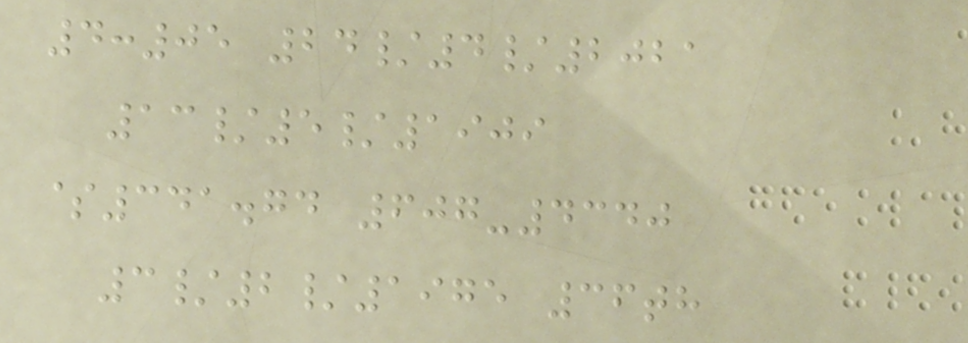4:05 24/4/2021
13/5/1909
$341.74 607-4340
3/2/1975 36th
